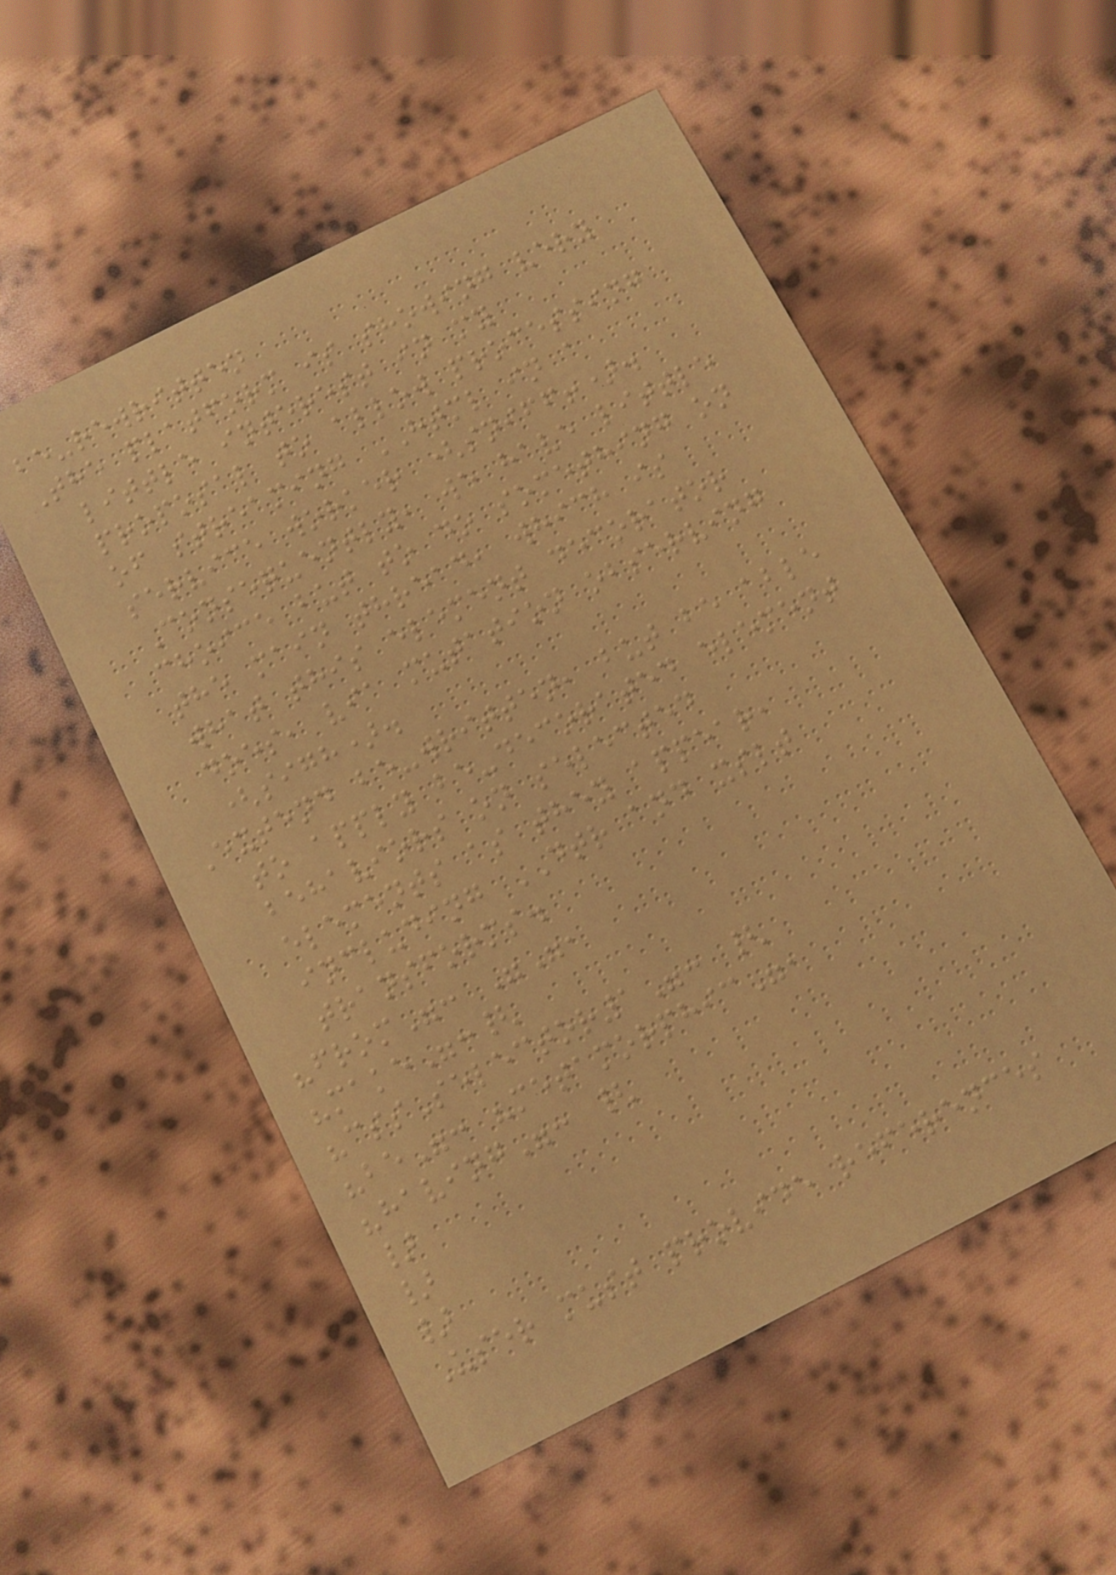be-rewritten
The platform is showing very
little interest in my
proposal to allow processing
of streaming HTML in a
service worker (sniff!).
Consequently, we have little
choice but to do something on
the main thread, which is
what this element decorator
does, via mutation observing
(sigh).
Extend be-written, but be able
to apply be-decorated element
behaviors on selected
elements as they appear,
including DTR and xslt
transforms.
"from": "",
"make":{
"cssSelector1": {
"be": "metamorphic",
"having": {
}
}
}
User must provide references
